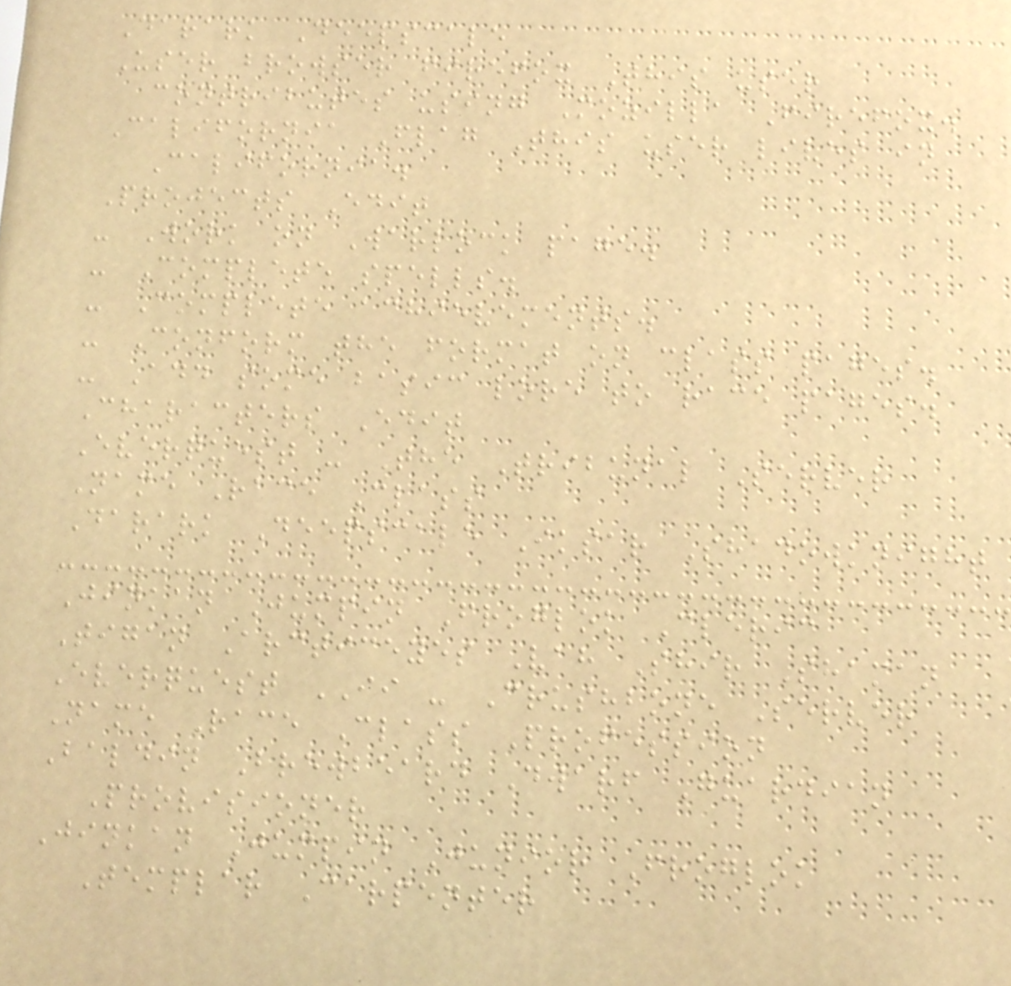Darark Deepscale
User browser firefox This user
contributes using Mozilla Firefox.
California Flag This user lives in
California.
Projects Edit
- Work on Warlock page.
- Complete spells.
- Complete achievements.
- Conform the format on class pages.
- Add some basic lore to race pages.
Characters Edit
Everquest - The Tribunal Server
Name Race Class
Darark Deepscale Iksar Shadowknight
Jinkan Jumpin Froglok Cleric
Tigan Arcticeyes Vah Shir Shaman
Everquest II - Crushbone Server
Name Race Class Profession
Baldin Brewbeard Dwarf Guardian
Provisioner
Jinkan Jumpin Junior Froglok
Templar Carpenter
